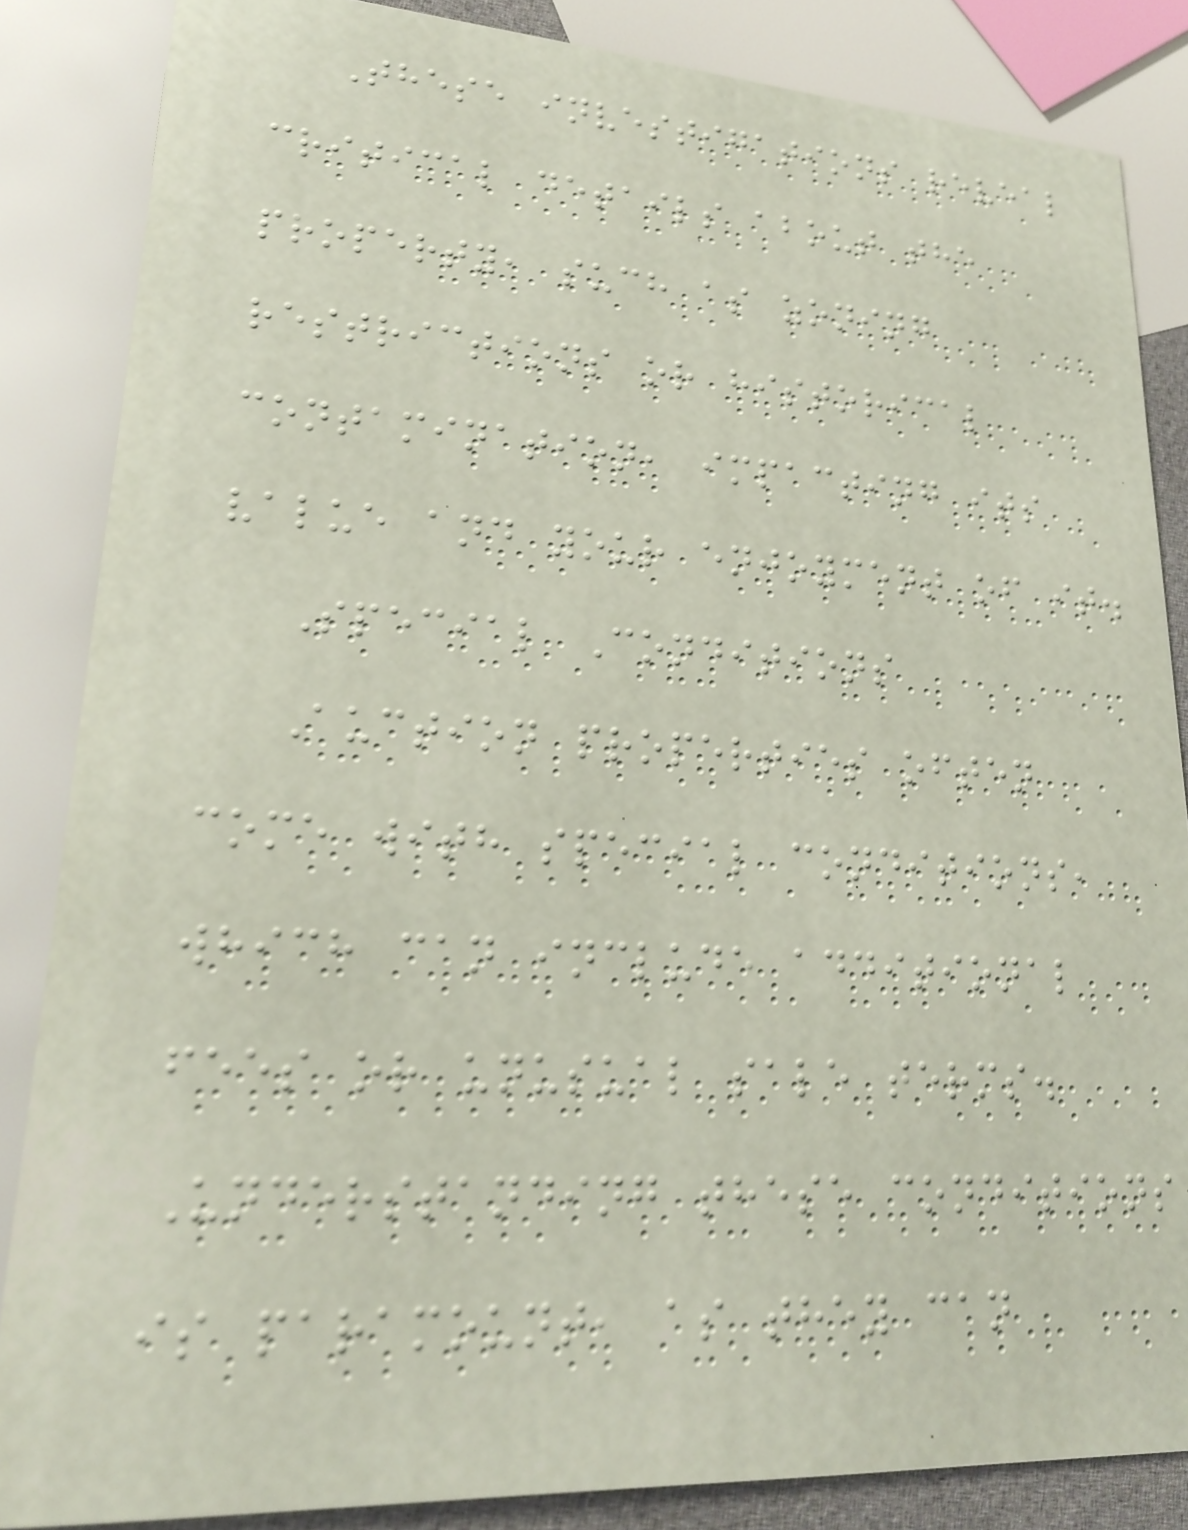These investigations reveal
critical details about the
property, such as zoning
restrictions or historical
contamination, impacting its
value and your enjoyment of it.
Special Conditions
Auction properties often
come with special conditions,
which can include additional
fees or unusual sale terms.
Understanding these conditions
is paramount, as they can
